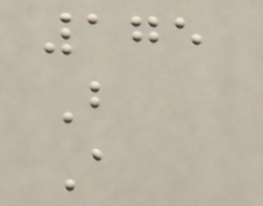175
B
A
